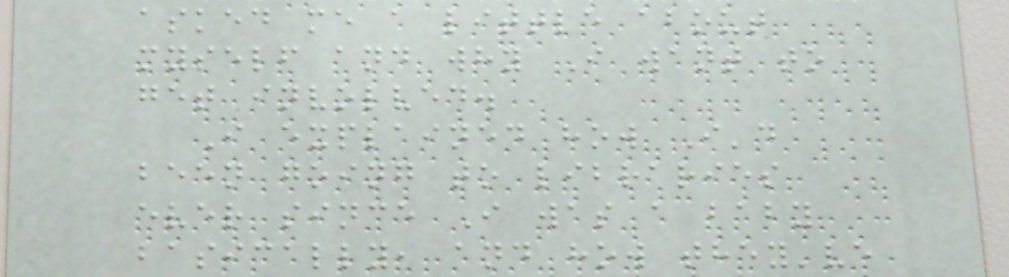asked me a little about
myself and why I want to
get involved.
I explained how I'd
been going to libraries
ever since I was a baby
basically, and how they've
